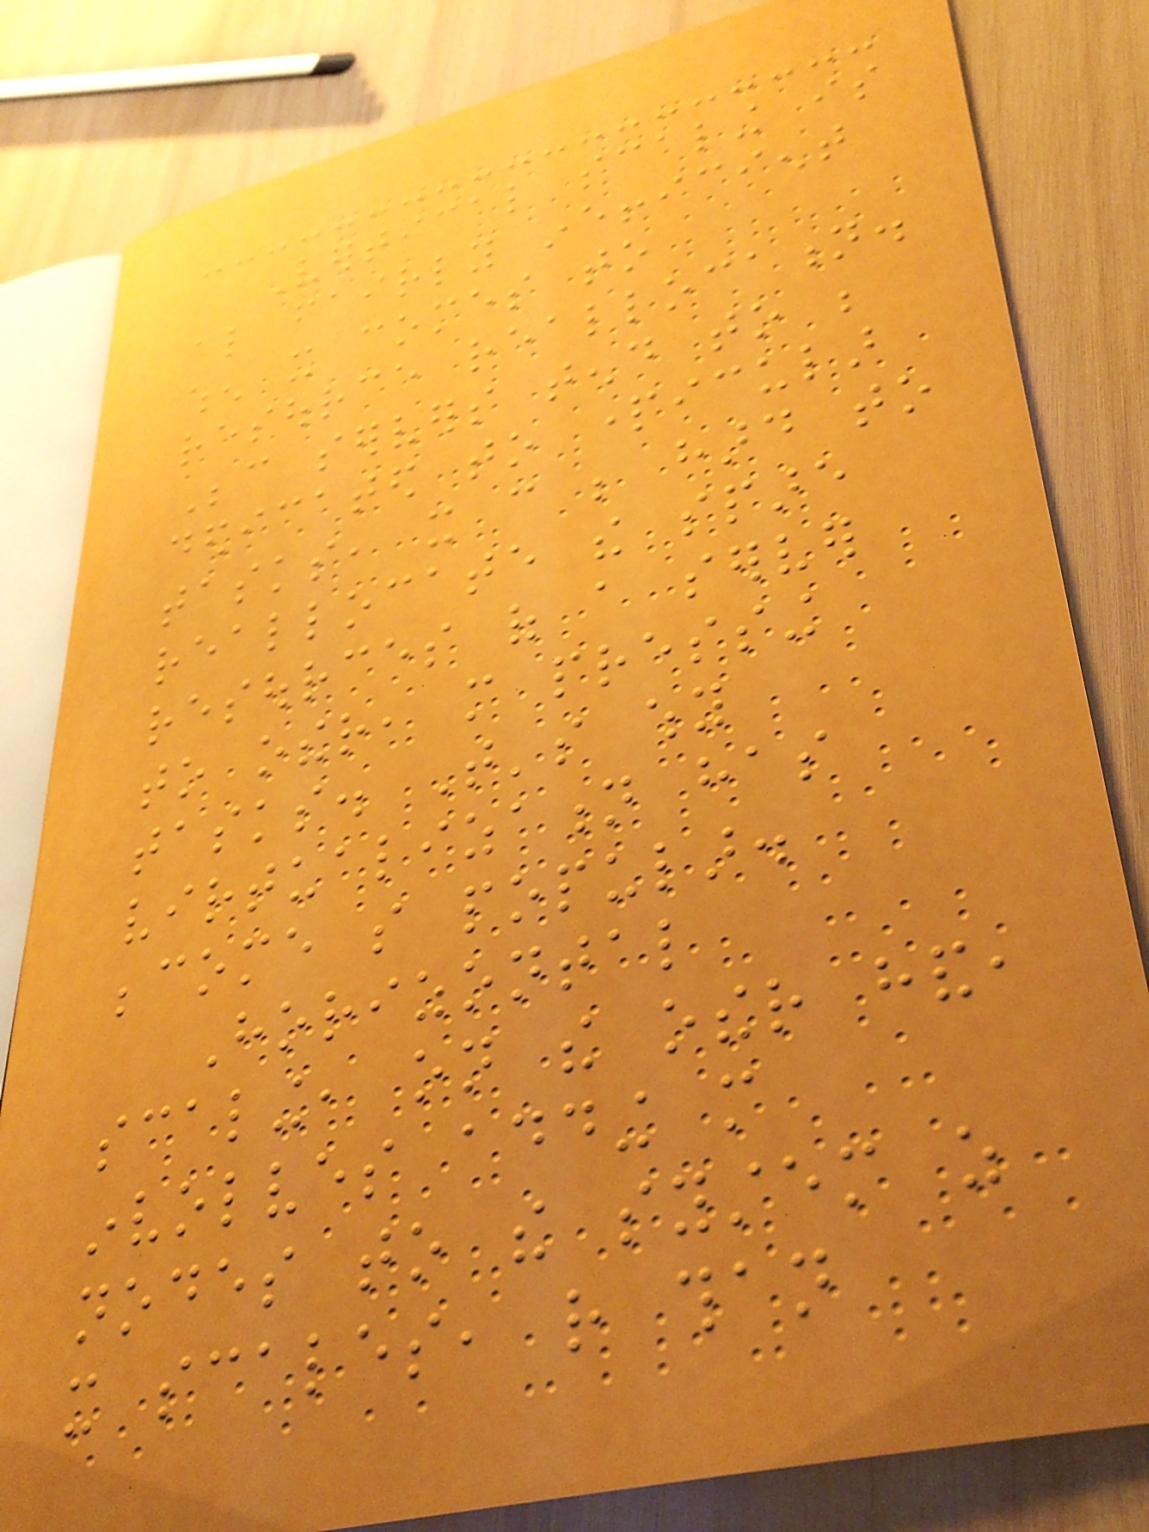Vertical scaling is
also fairly inefficient
when it comes to
resource reallocation.
Because servers tend to be
dedicated to particular
tasks, it can be hard to
reallocate the spare
resources of a server
to other, more pressing
tasks. That's why
virtualization has
become so popular.
Horizontal
scaling, on the other hand,
involves adding more
nodes to the system as
it scales, rather than
